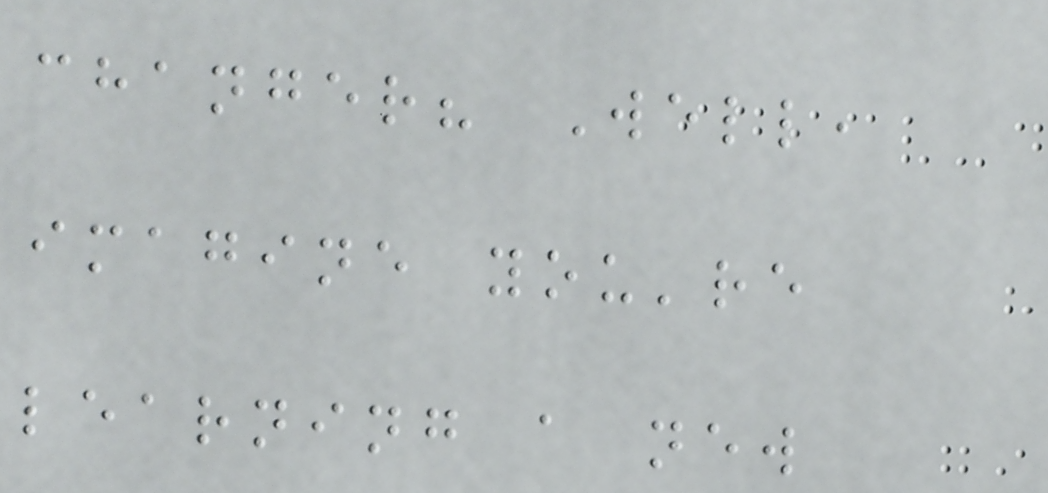changer? Well,
imagine you're
learning a new
